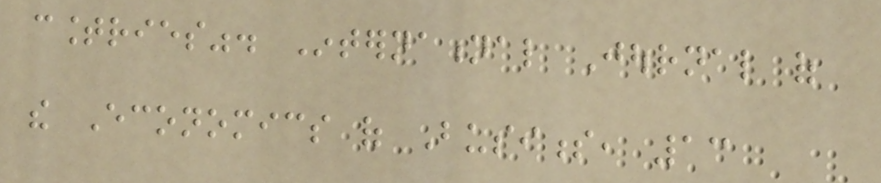countries". International Journal of
the Economics of Business, 13
